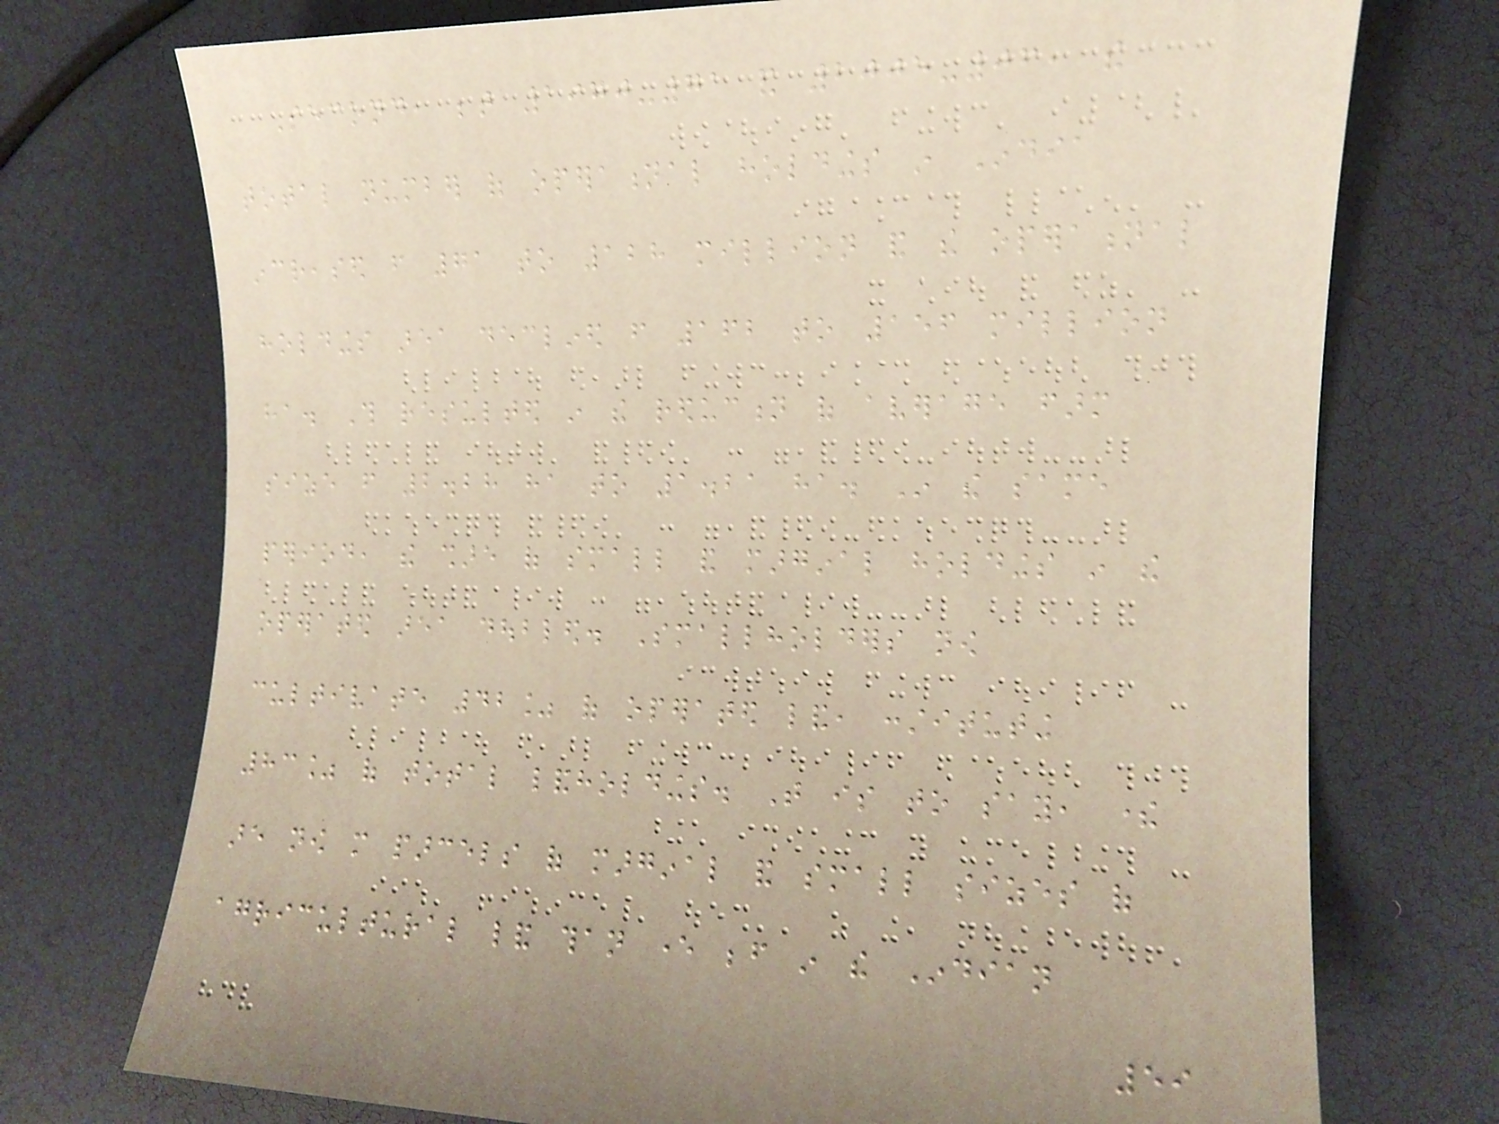Second, between 1970-71 and 2005-06, the
total number of operational holdings in India
increased from 71 to 128 million and the operational
holdings area declined from 162 to 156 million
ha. This resulted in the reduction of average farm
size from 2.28 ha to 1.21 ha. In the same
period, the share of small and marginal holdings in the
operated area doubled. Smallholders now
cultivate 42% of operated land, constituting
83% of total landholdings. That is to say, there
are now more parcels of marginal and small sizes of
agricultural land than ever before in the Indian
59
